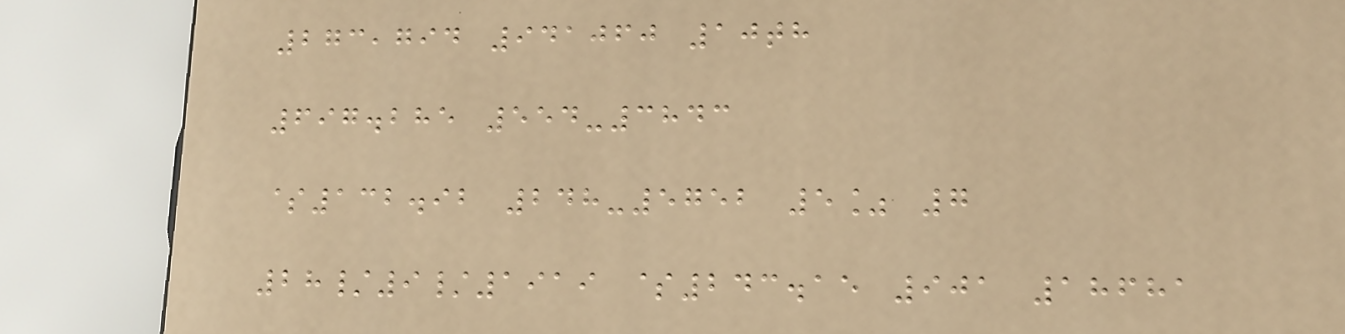273,794 941060 10th
697.285 554-3843
$132.92 248-5752 5% 7
28/9/1919 $243.15 901 18681
